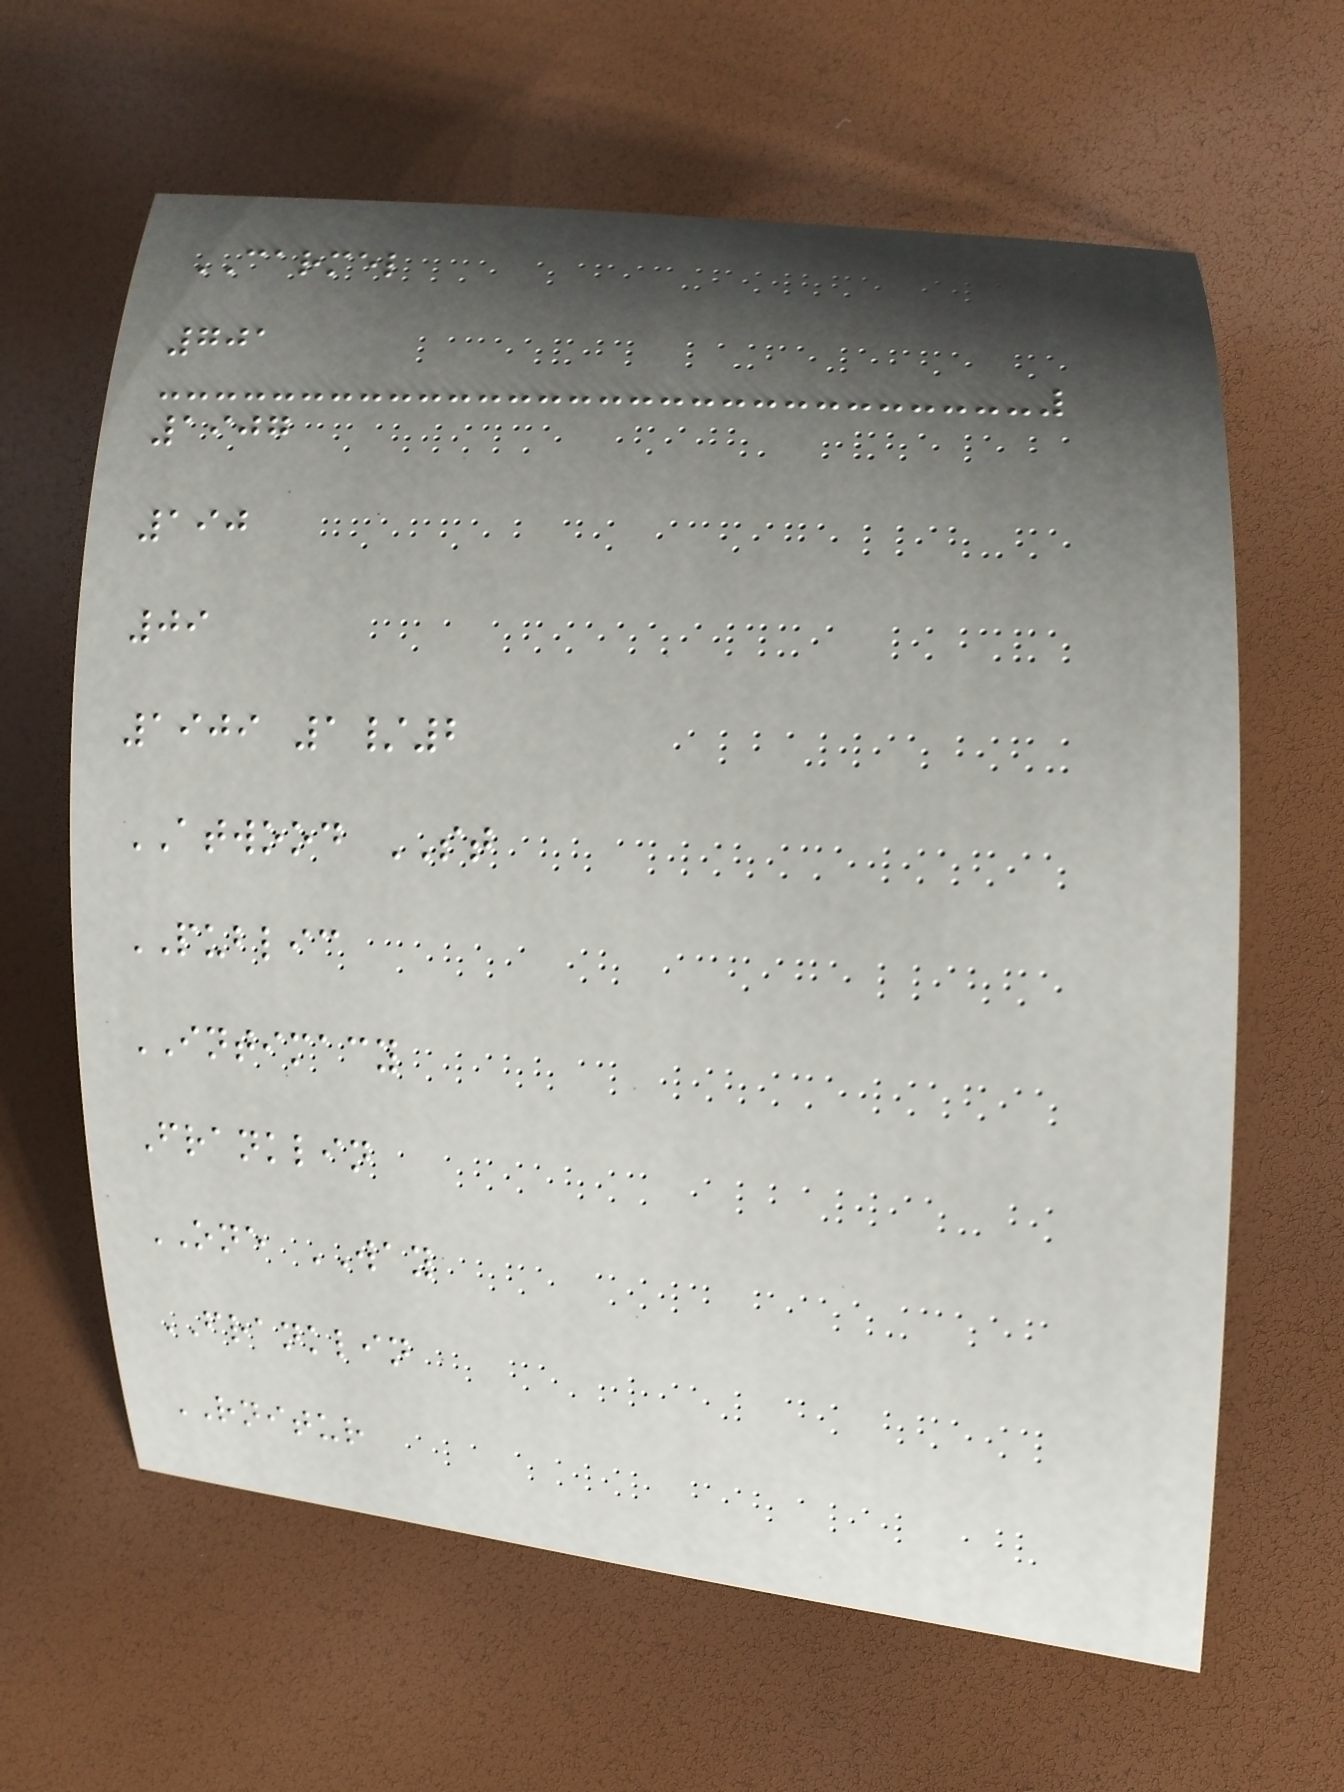CARMEL
701
1907
190
09
1909 1/2
ATWOOD ST
PUBLIC
INTIMACY
Franklin
ONE WAY
FRANKLIN
RNITUR
